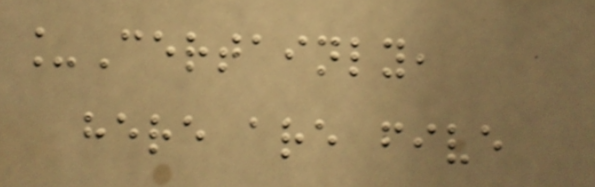_Certainly,
here are five
